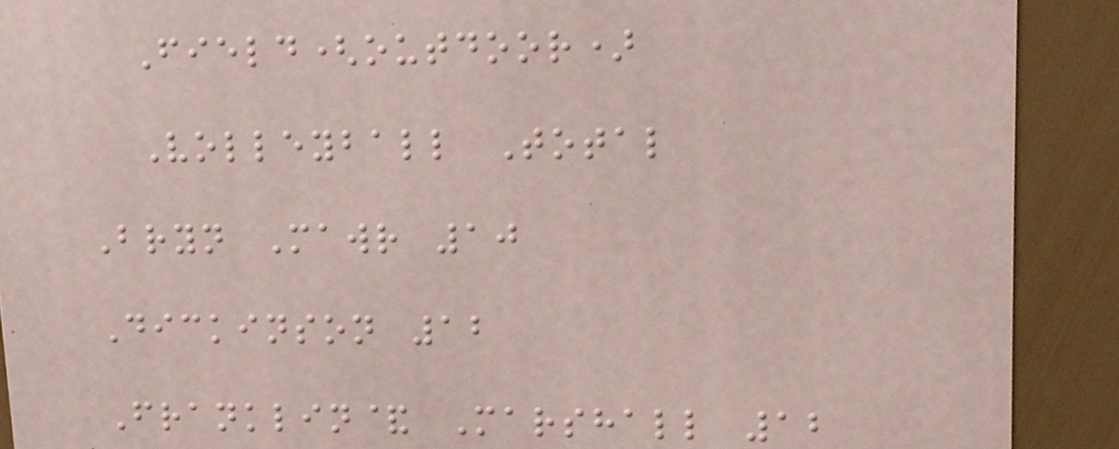Field(outdoor)
Volleyball Total
Bryn Mawr 10
Dickinson 12
Franklin& Marshall 12
